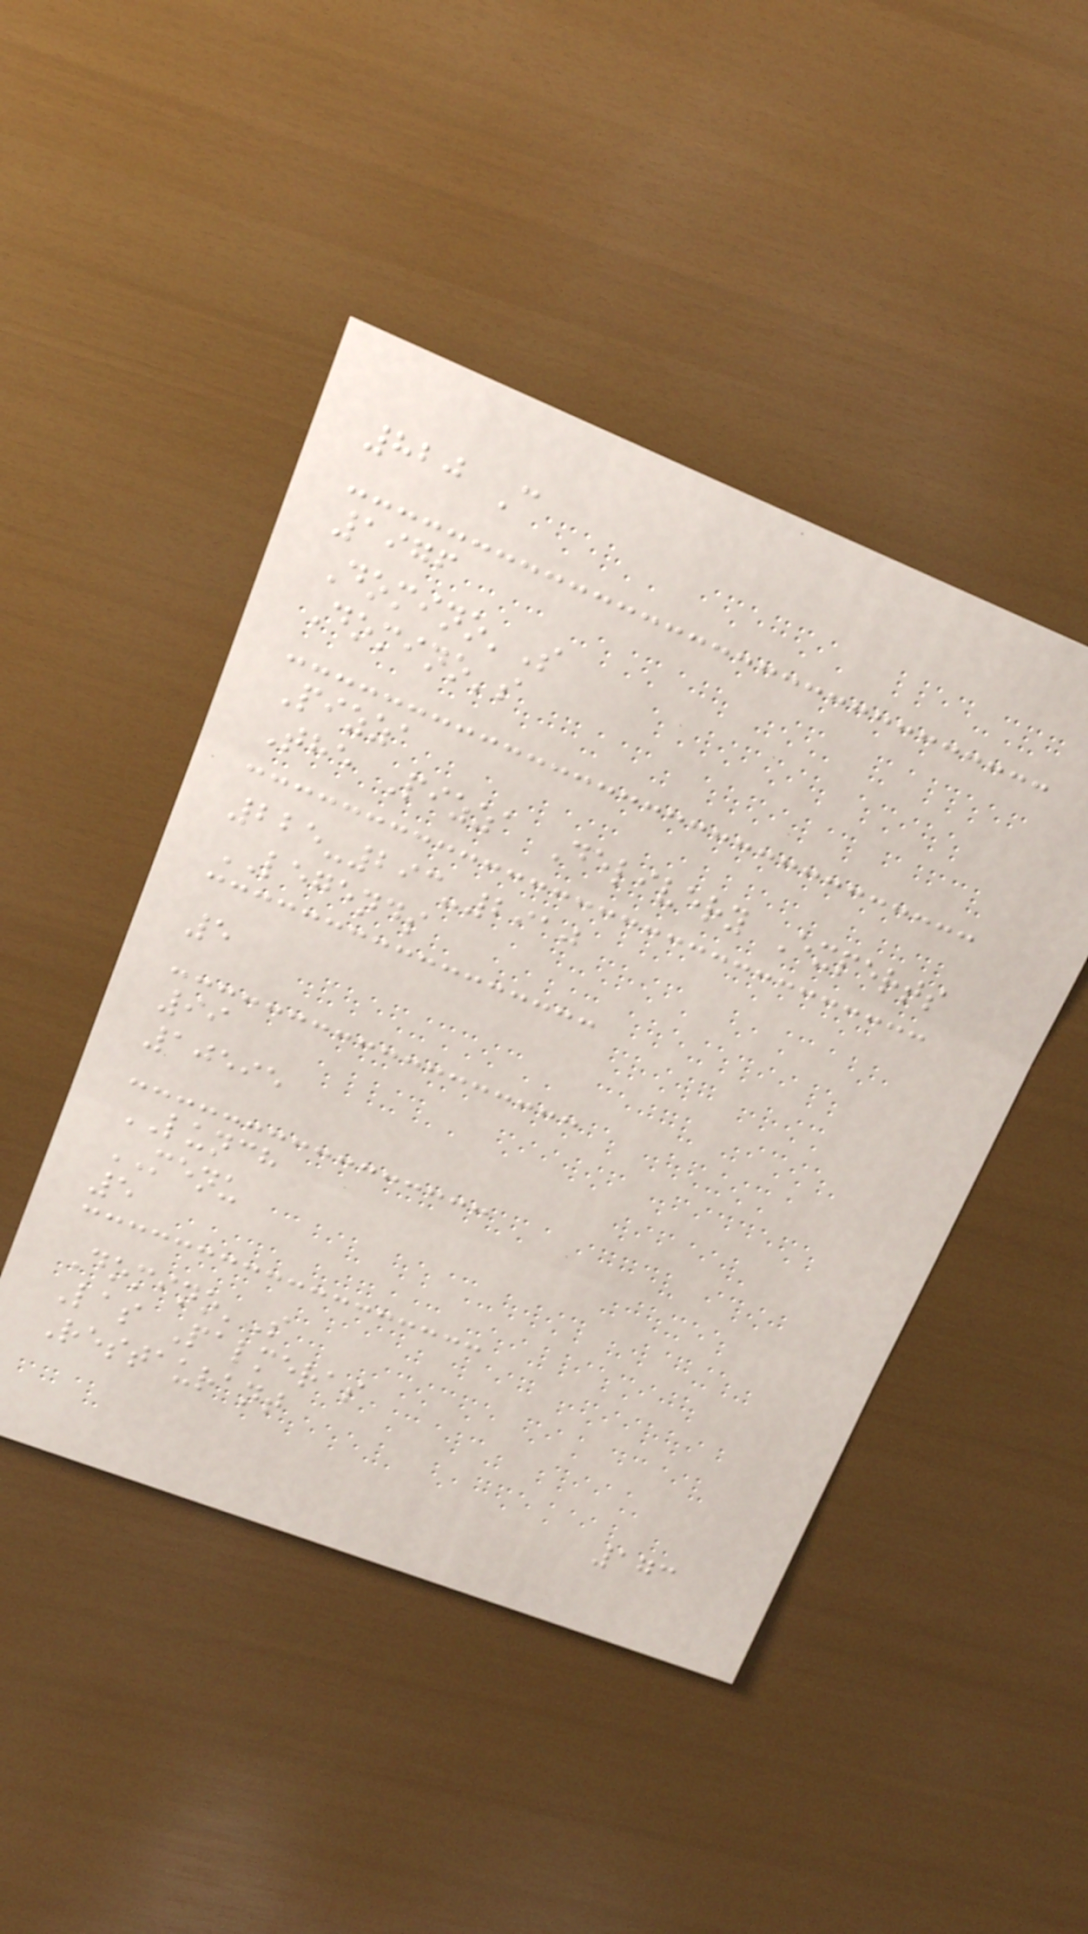820 C
1976
Domino'S
Domino's
Pizza
The Pizza Delivery Experts
225-293-2910
LEGENDS
5
99
10595
LUNCH
MENU
5
Domino'S
Las Palmeras
Restaurant
173
